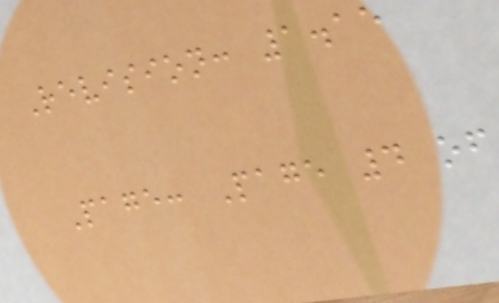Revision: 1.15
Page: Page 4 of
